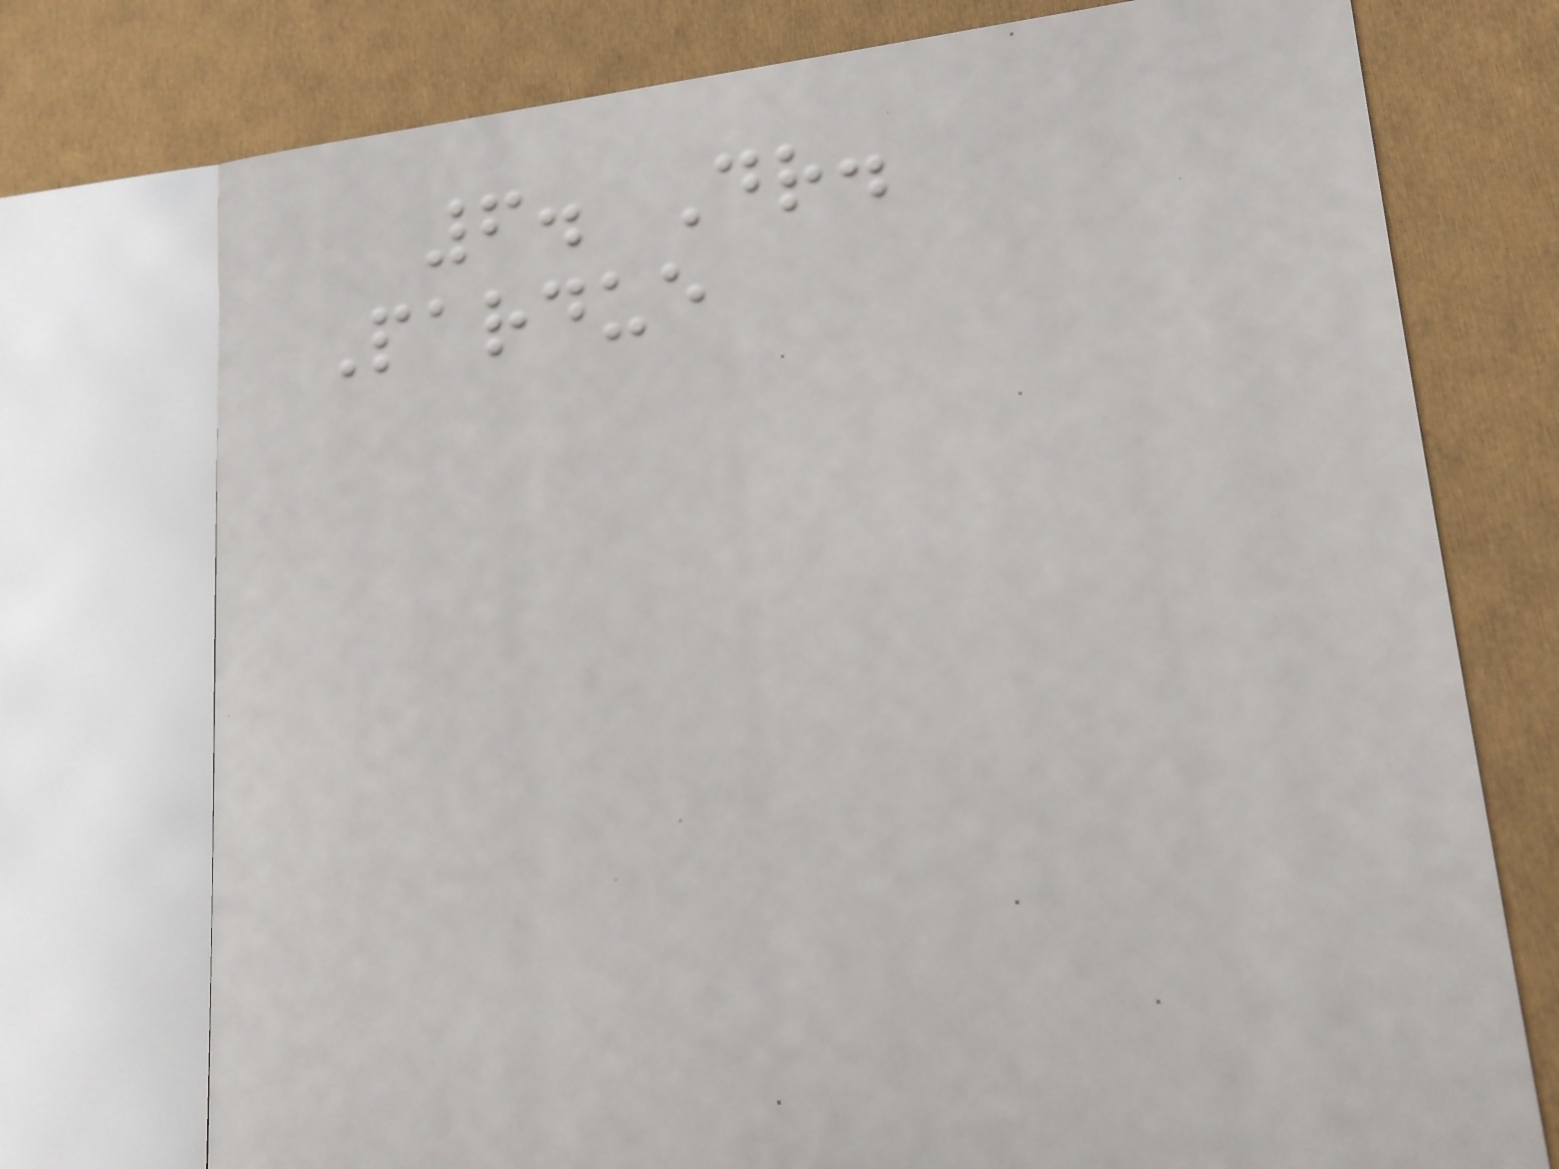6. Dr.
Pardue
